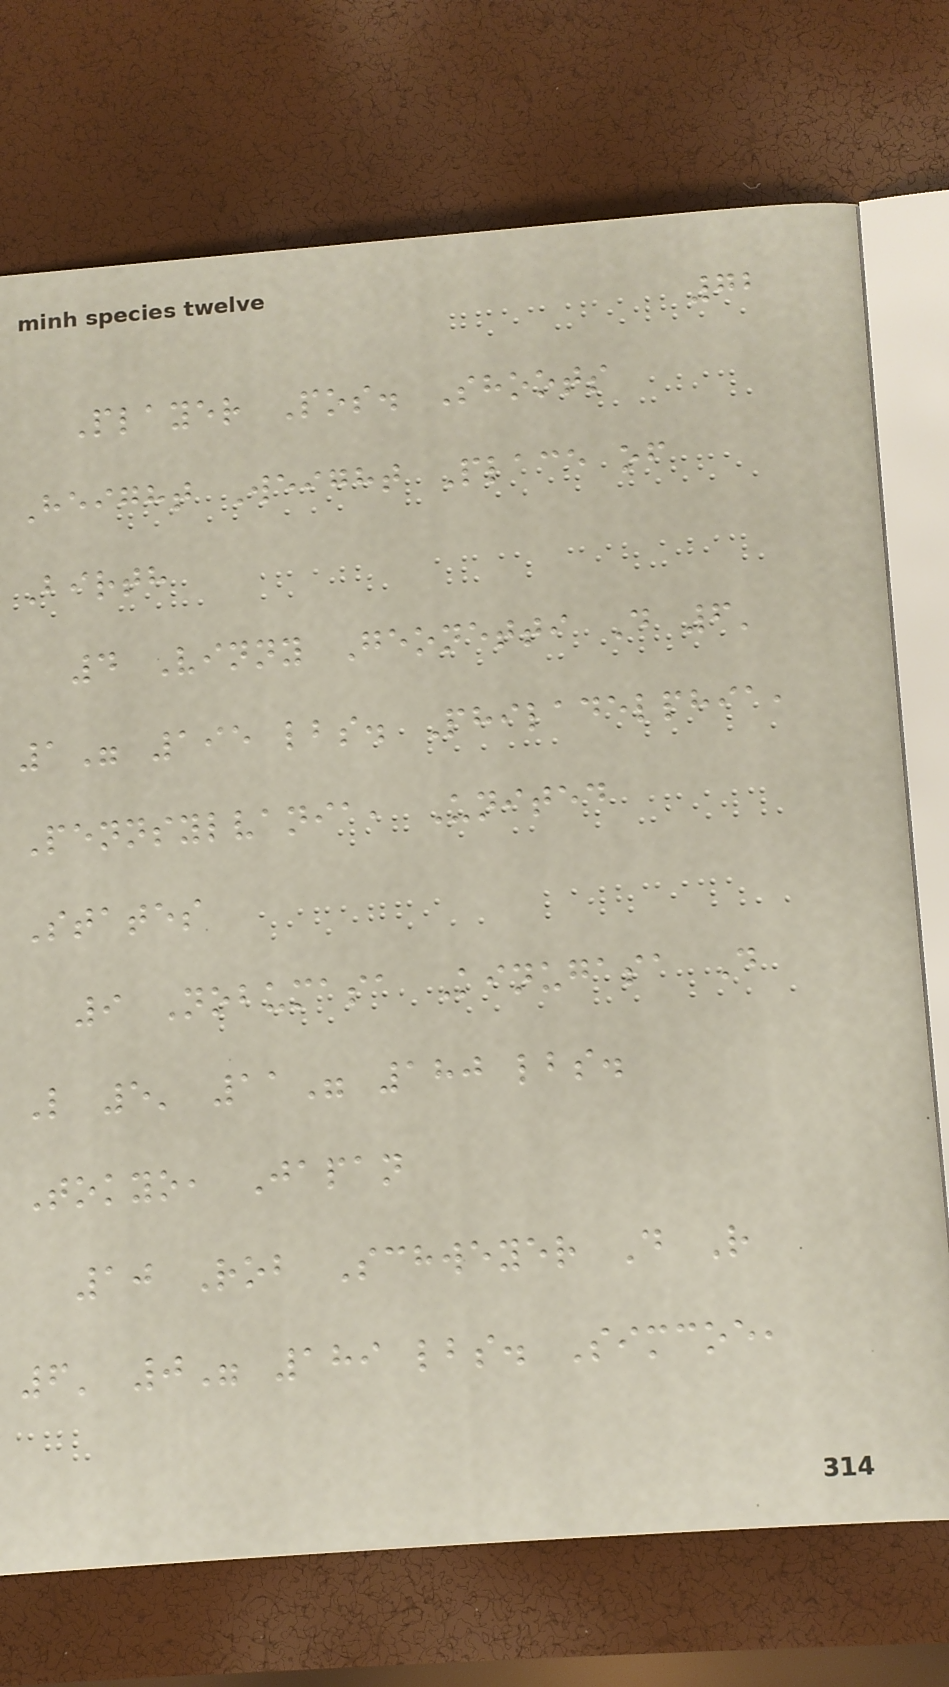72
Player Pos. Shoots
Height Weight Place of
Birth
4 Vinny Geonetti D 6'
1" 195 lbs. Philadelphia,
Pennsylvania, United
States
9 Nobumasa Kinugasa D
L 5' 11" 180 lbs.
Tokyo, Japan
10 Rob Schweyer D R
6' 0" 189 lbs. Simcoe,
